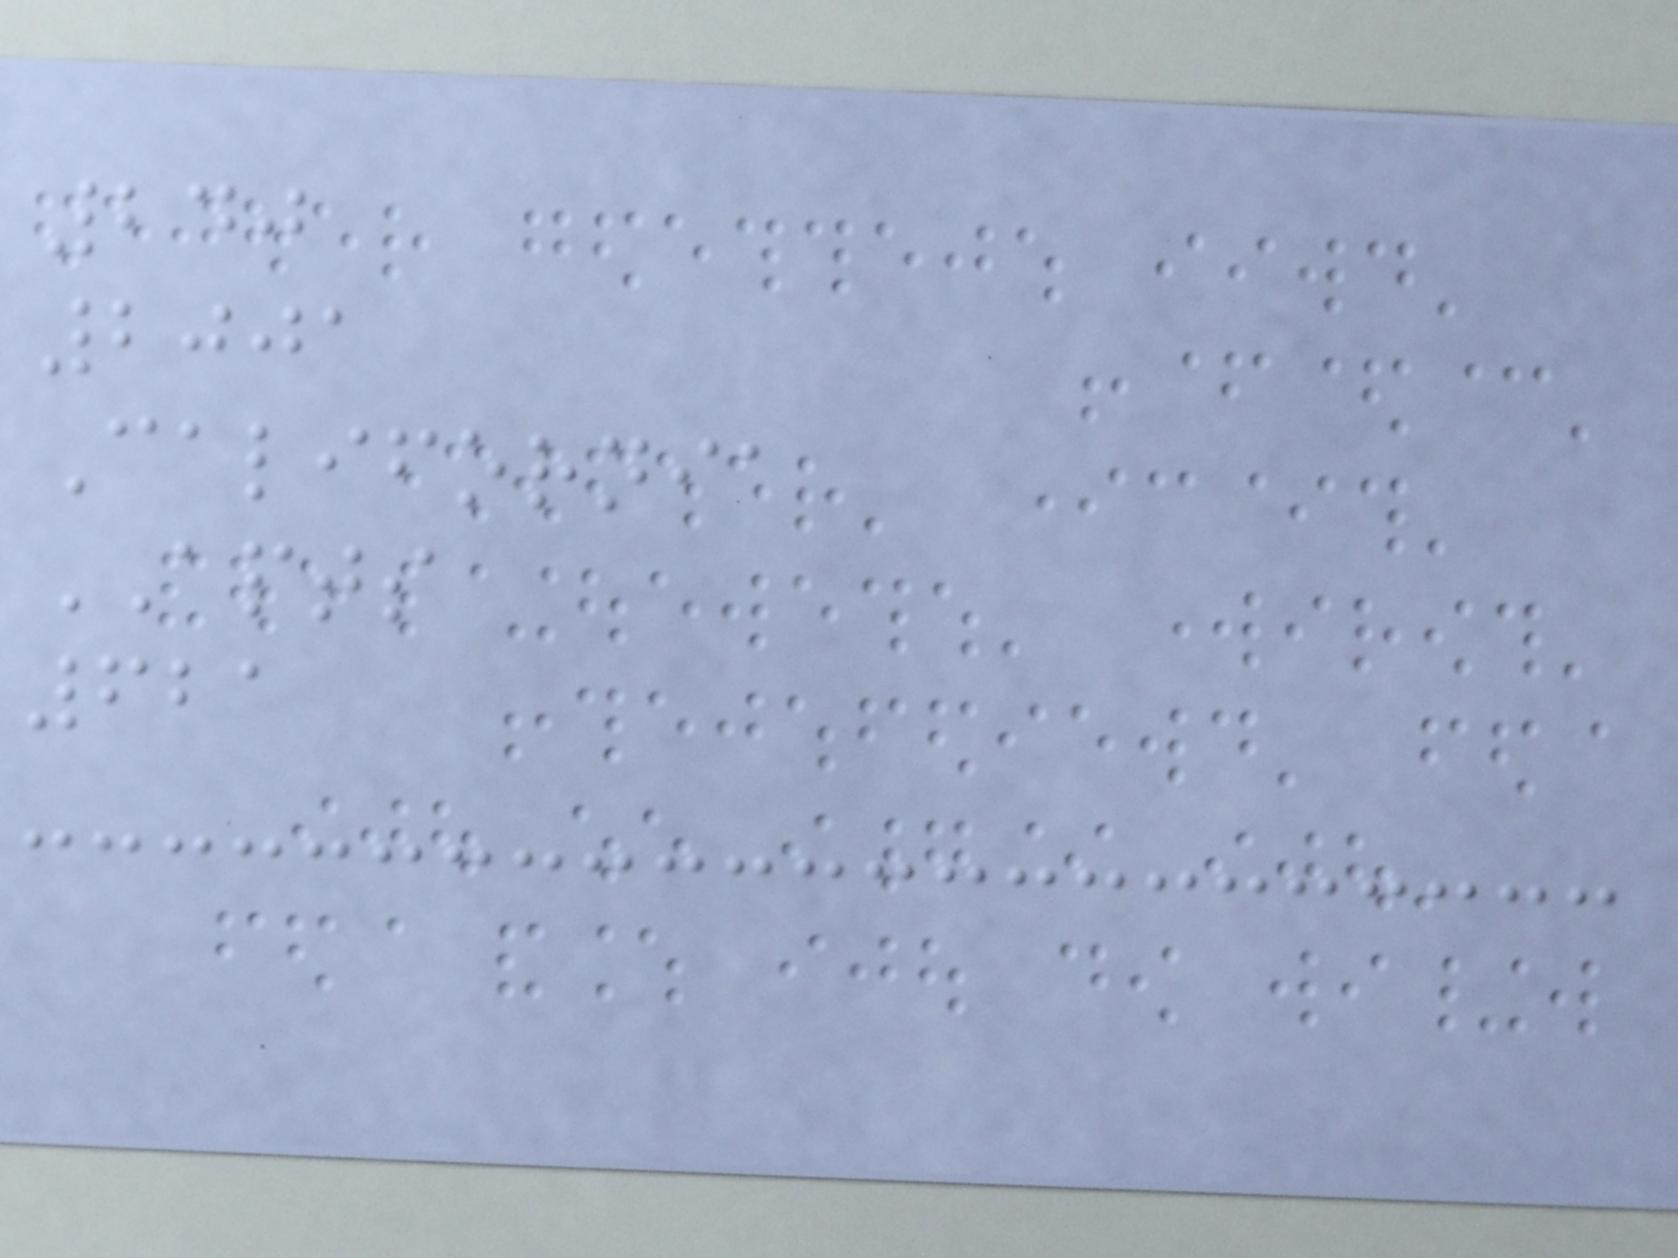240
2001
California
APTS
621
